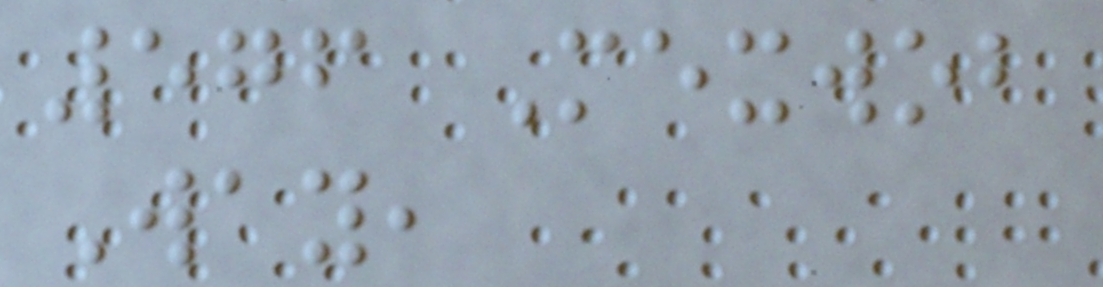576 Mexwob
Way,
